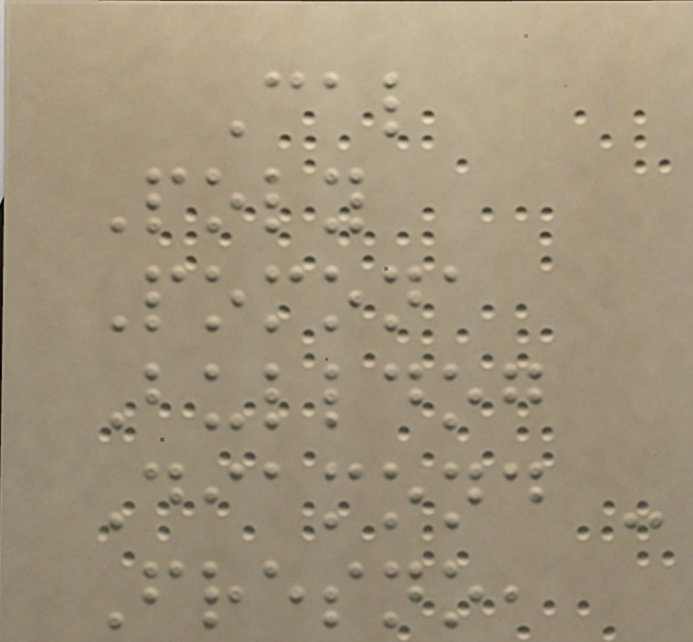Cal
Poly
Pomona
Bulldog
Diamond -
Fresno,
